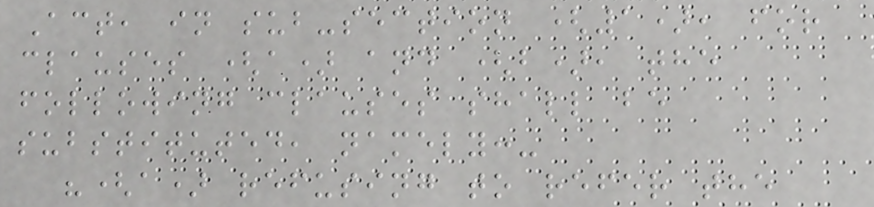Act, in sub-section (1), for
clauses (a) and (b), the
following clauses shall be
substituted, namely:-
"(a) refusing to refer the
